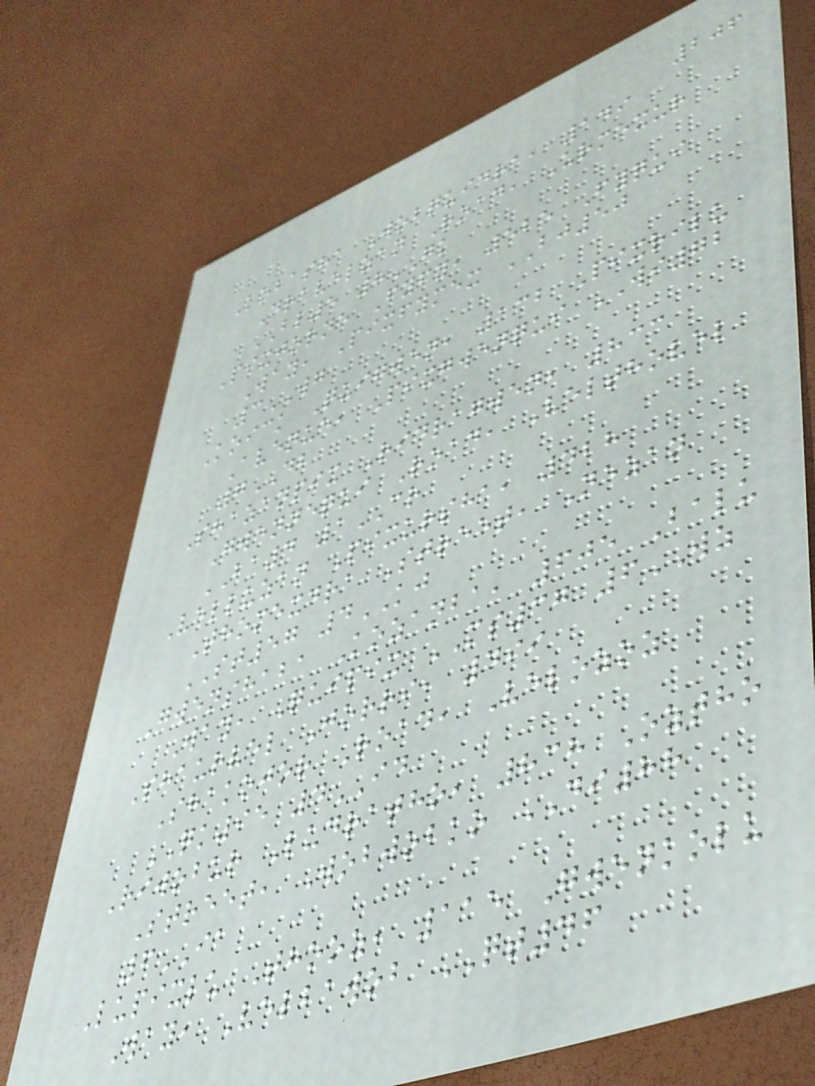206
Kobasha Wobquidra, 149
Dravelzan Road, Urmexur
BL5 8GK
Pixjorne Fyfy, 525 Fyqui
Way, Pixfymex BJ50
3WG
Koick Quigwen, 132 Pixrilu
Avenue, Pixgwenqui WI72
7DB
Shazanpix Ridragwen, 833
Gwennequi Road, Velthovel
BA4 1CR
Velluzan Pixursha, 428
Thomexdra Street, Nezan
ST57 4KJ
Gwenshaba Kozanba, 605 Balu
Way, Quipix MS37 6WZ
Shaurvel Jorri, 499
Shakojor Road, Velozoz
QK95 4ID
Riwobur Ludratho, 838 Oztho
Street, Wobwobko DI88
6IA
Lupixlu Thooz, 115 Gwenkolu
Way, Velbawob QT46
